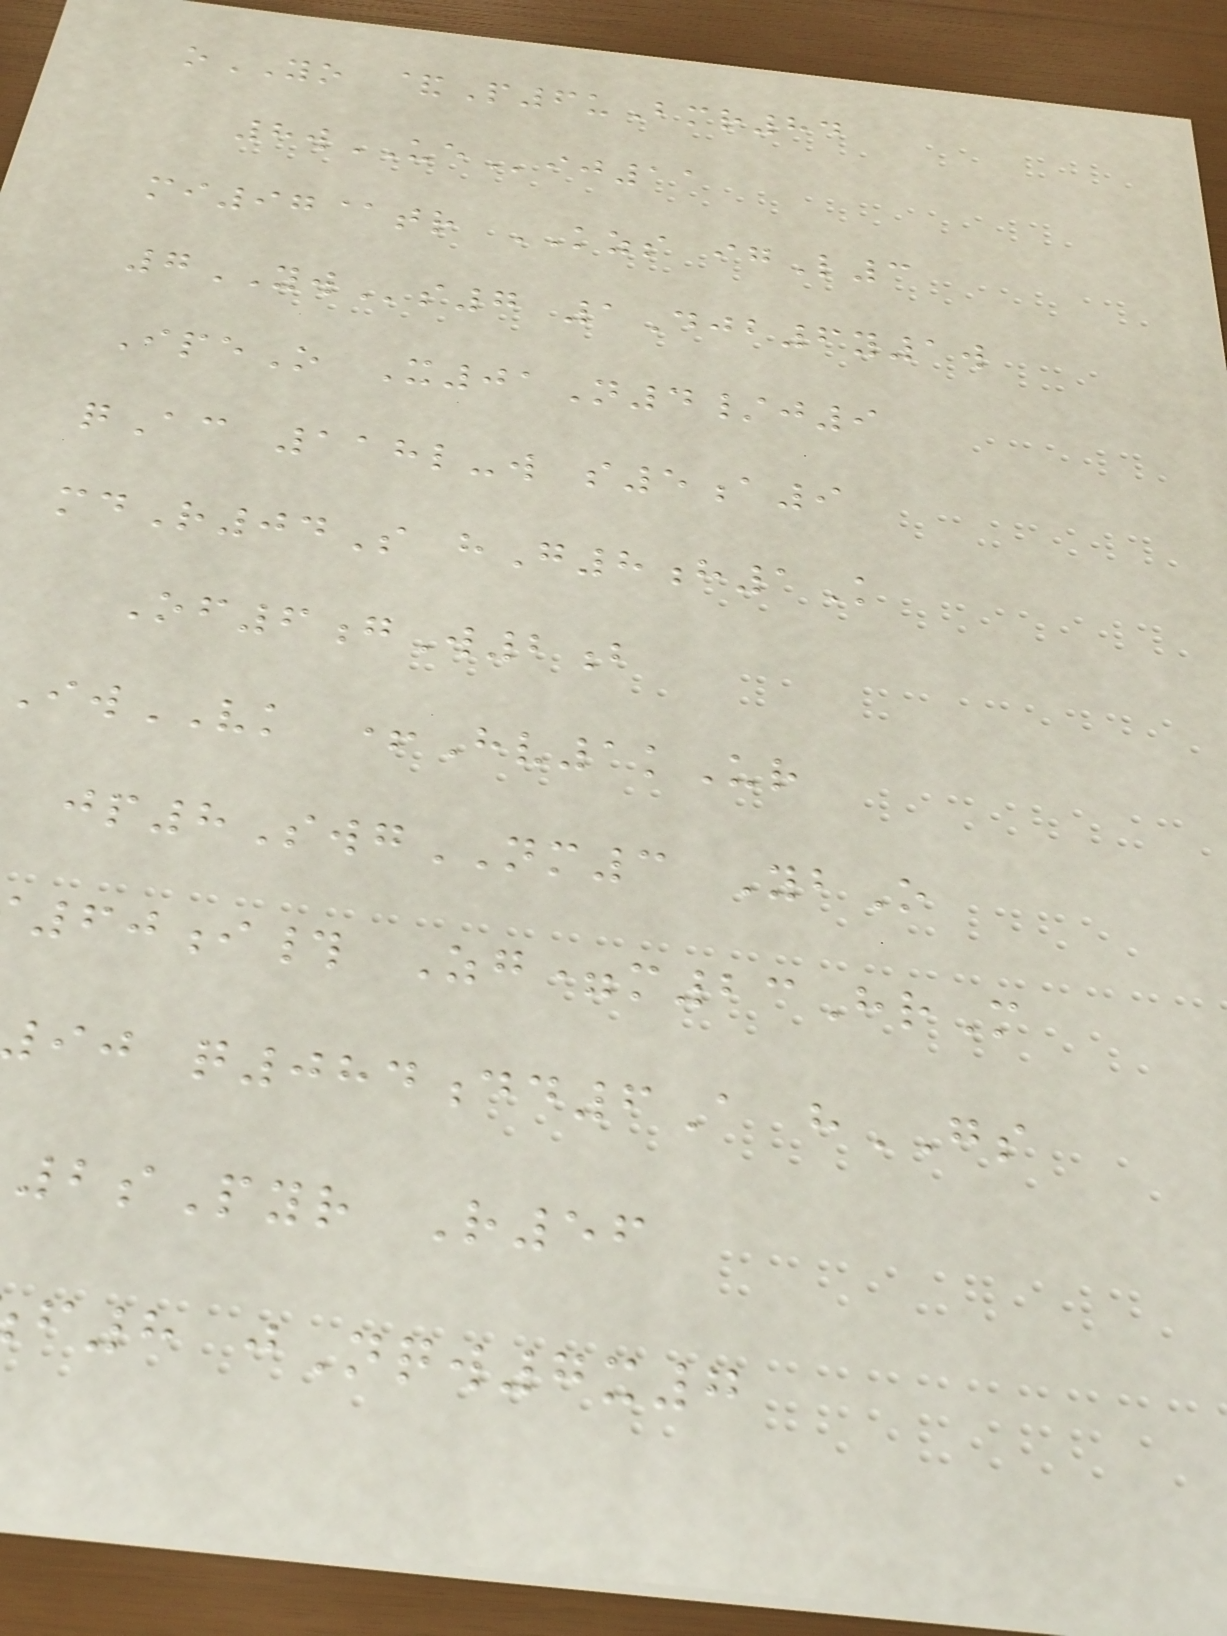oYO &P6uBmr84
8wUEij11
mi97@tr KZS igL3
7YWs7 1Djb6y1w
IpeO X01N4/j9
qAc 118l-w s5a9
mdR04S hG8h1K
Of6gW2b
wVK +Hv1kUr
jp8SwgNM3 YbO
60i# Zg=m23HrM
ij q084dd6A hGS
2sPyr R56
f8 jNqw7x7
